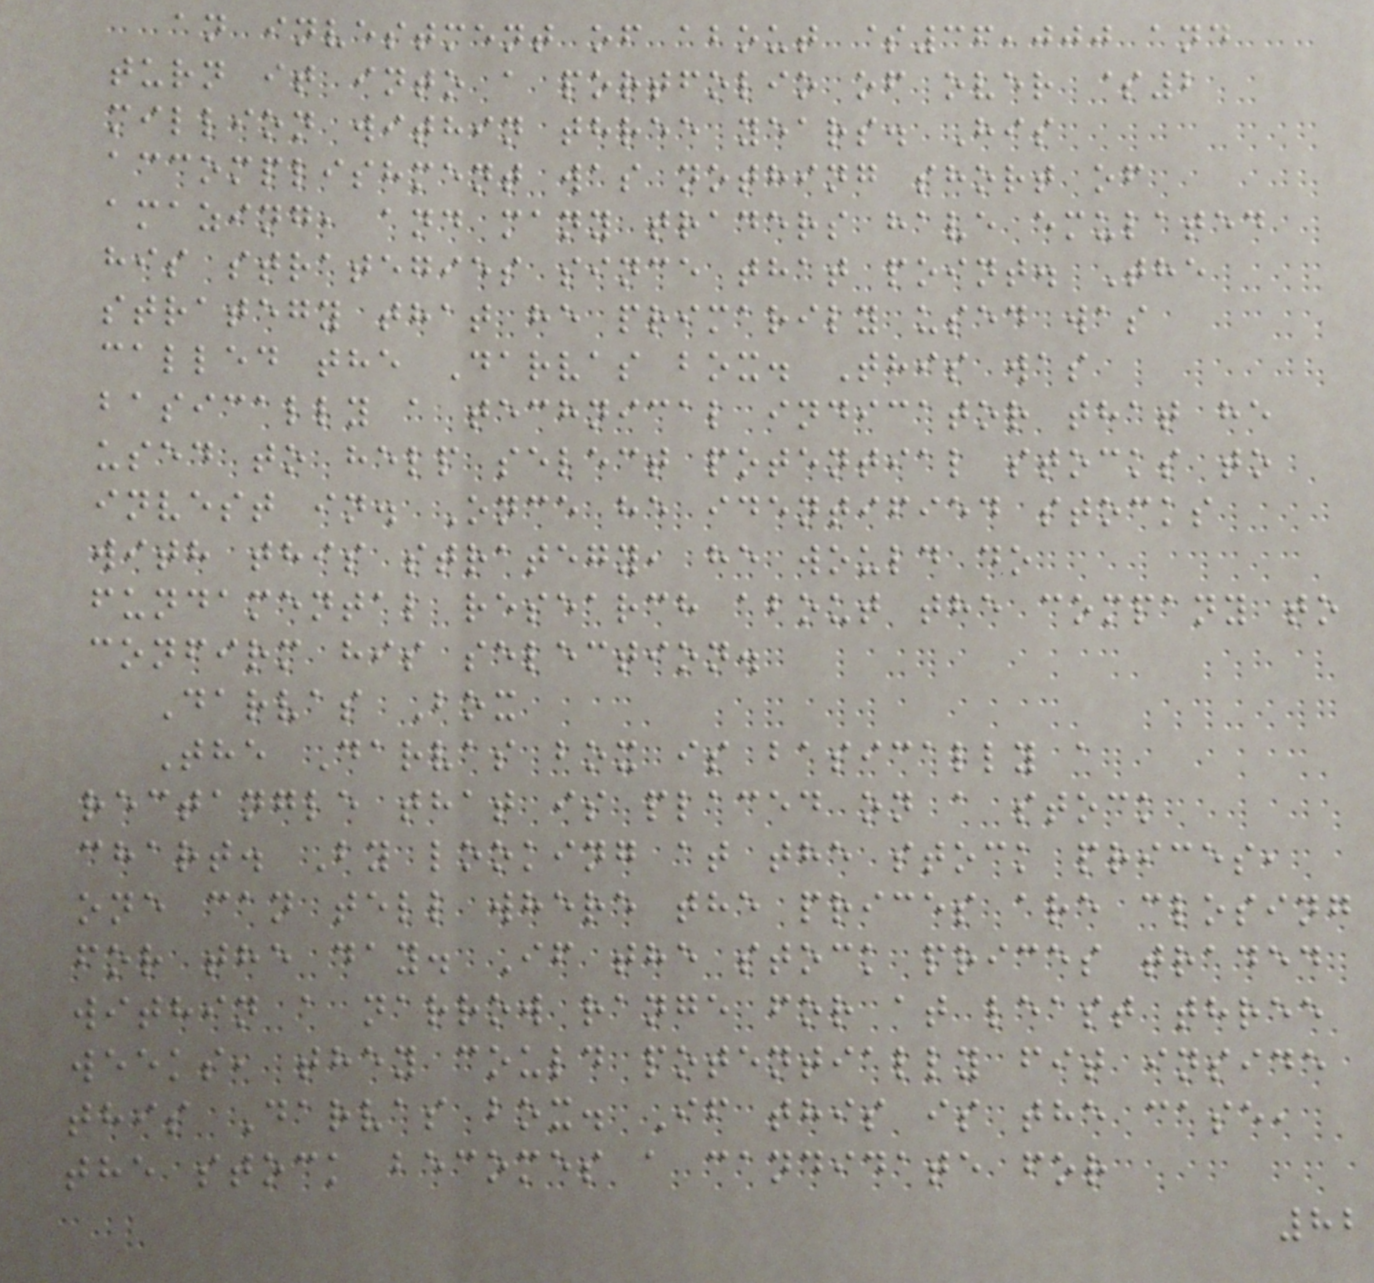an investment of about $36,000 and
turn it into a portfolio of over $2
million within three years. His
accomplishment was nothing short of
amazing, and many traders have emulated
his strategies since that point. The
strategy that he primarily used was
called the Darvas box. This was
basically a technical indicator that he
used to help select potential stocks to
invest in. Once he identified stocks
with this strategy, he would do
fundamental research about the company to
confirm his selection.
Darvas Box
The Darvas box is basically a
rectangle that is placed on a stock
chart. By looking at the stock prices,
one can tell where the prices are closing
for the day. If the stock prices traded
within a narrow range for at least three
weeks, they could potentially fit inside
this Darvas box. If this is the case,
the stock becomes a candidate for
82
